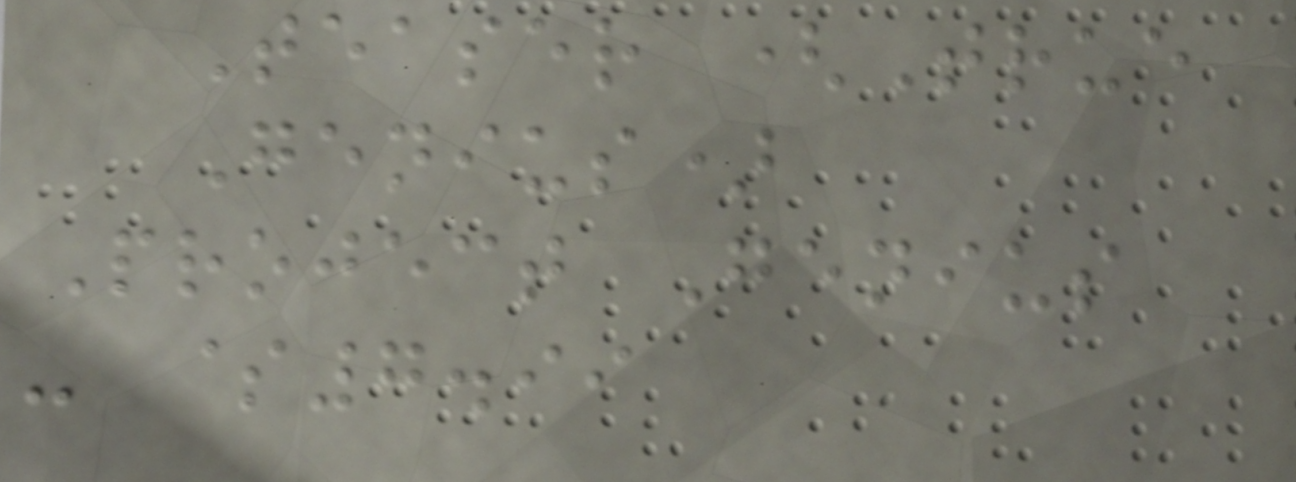Teaser (True
Genius)
Project Genius
- $7.99
